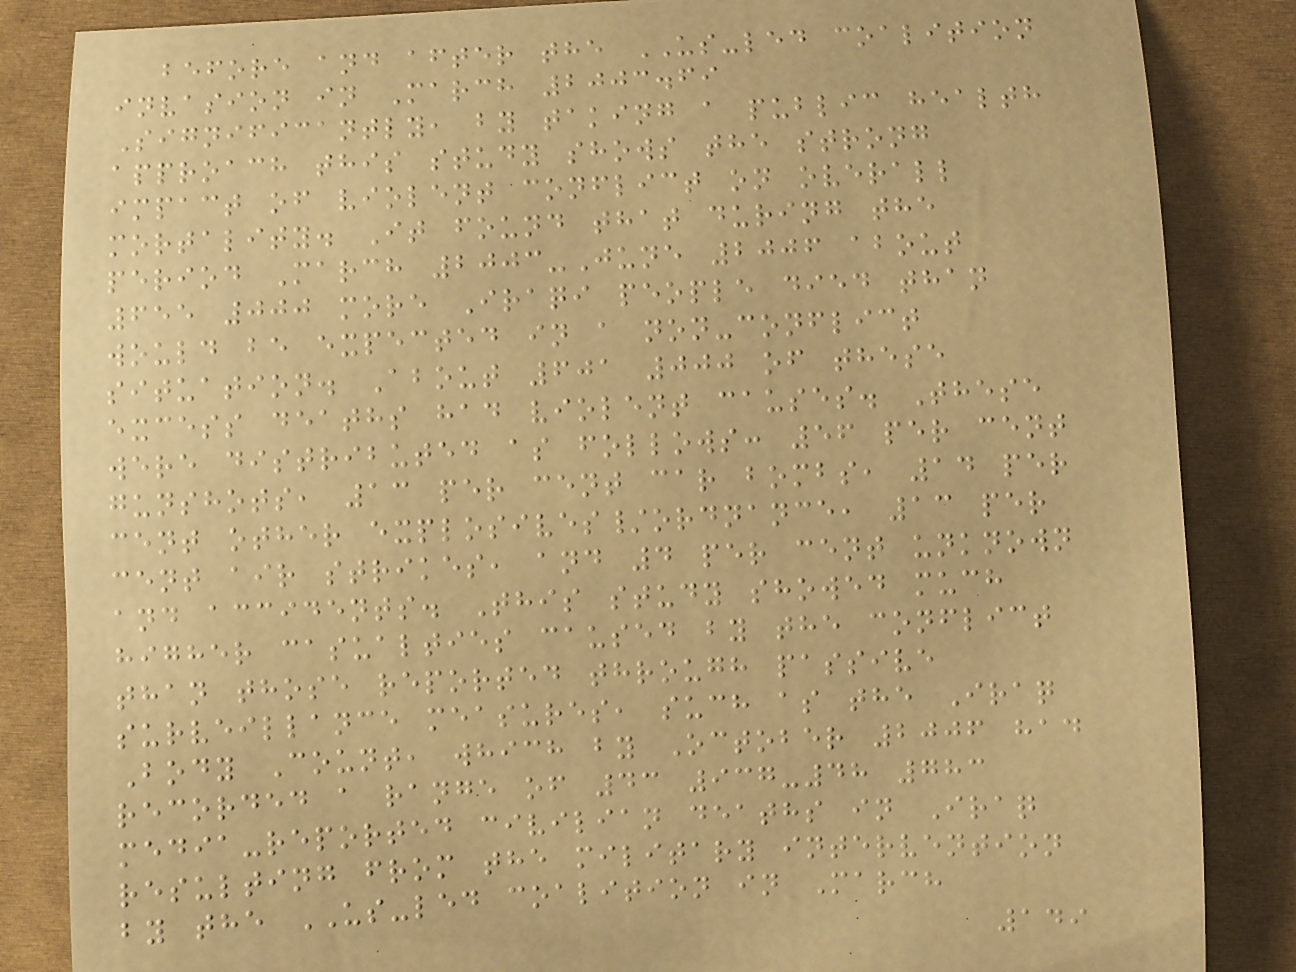before and after the US-led coalition
invasion in March 2003.69
Significantly, by taking a public health
approach this study shows the strong
impact of violent conflict on overall
mortality. It found that during the
period March 2003-June 2006 about
655 000 more Iraqi people died than
would be expected in a non-conflict
situation. About 601 000 of these
excess deaths had violent causes. These
were distributed as follows: 56 per cent
gunshots, 13 per cent car bombs, 14 per
cent other explosives/ordnance, 13 per
cent air strikes, and 4 per cent unknown
and accidents. This study showed much
higher casualties caused by the conflict
than those reported through passive
surveillance measures, such as the Iraq
Body Count, which by October 2006 had
recorded a range of 43 937-48 783
media-reported civilian deaths in Iraq
resulting from the military intervention
by the US-led coalition in March
149
